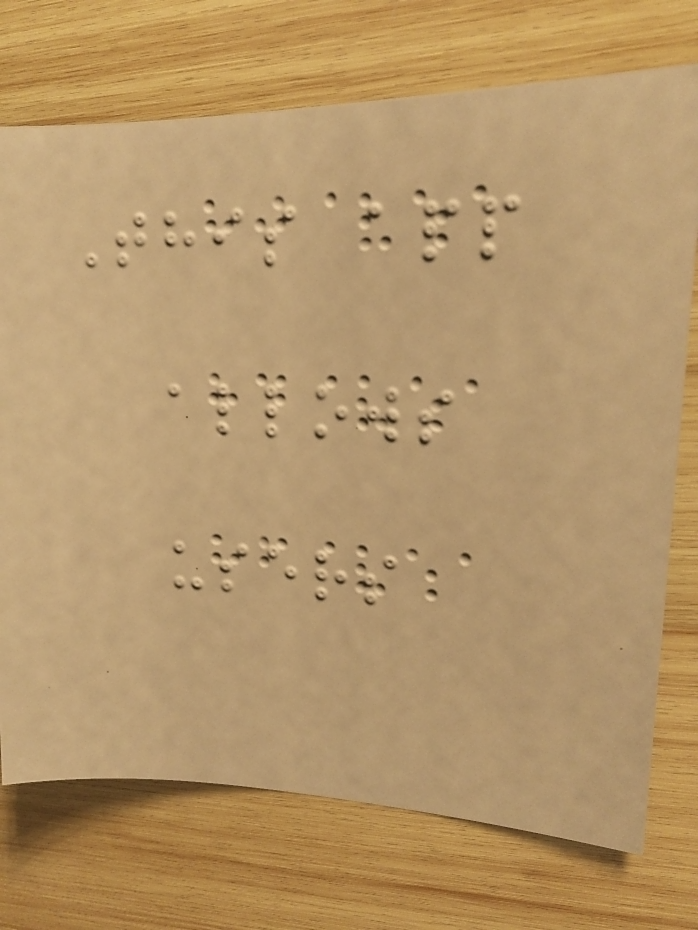This app
allows
users
